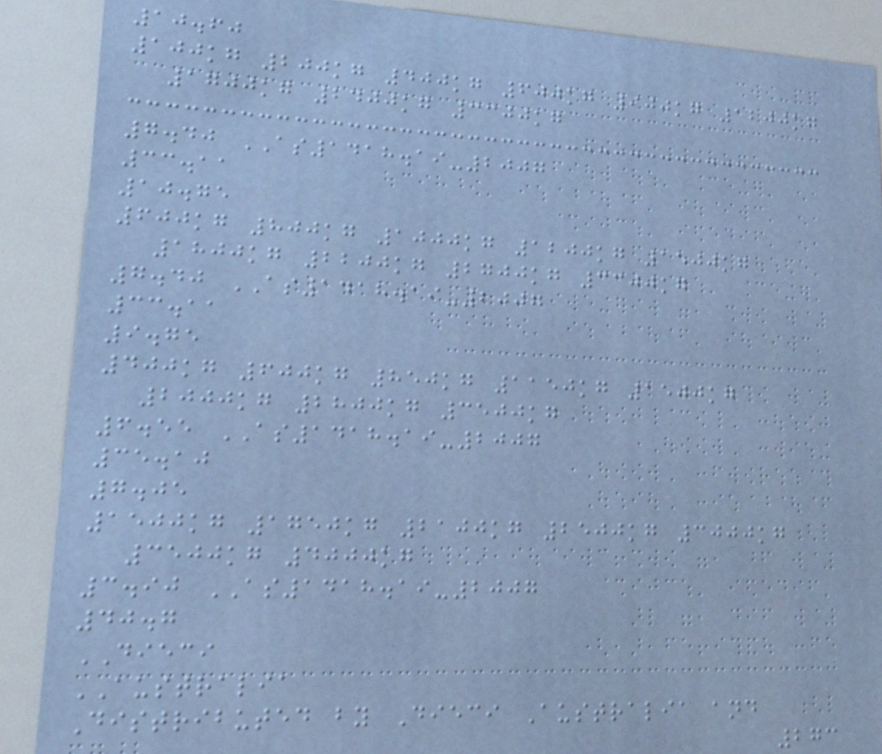10.60
100kg 200kg 400kg 600kg 900kg 1200kg
1700kg 2400kg 3300kg
7.40 AS1418.19-2007
33.11
10.75
600kg 800kg 1000kg 1200kg 1500kg
1800kg 2200kg 2700kg 3300kg
7.40 AS1418.19-2007
33.11
9.75
400kg 600kg 850kg 1150kg 1500kg
2000kg 2800kg 3500kg
6.55 AS1418.19-2007
35.10
7.05
1500kg 1750kg 2100kg 2500kg 3000kg
3500kg 4000kg
3.90 AS1418.19-2007
40.7
DIECI
AUSTRALIA
Distributed by Dieci Australia and
273
